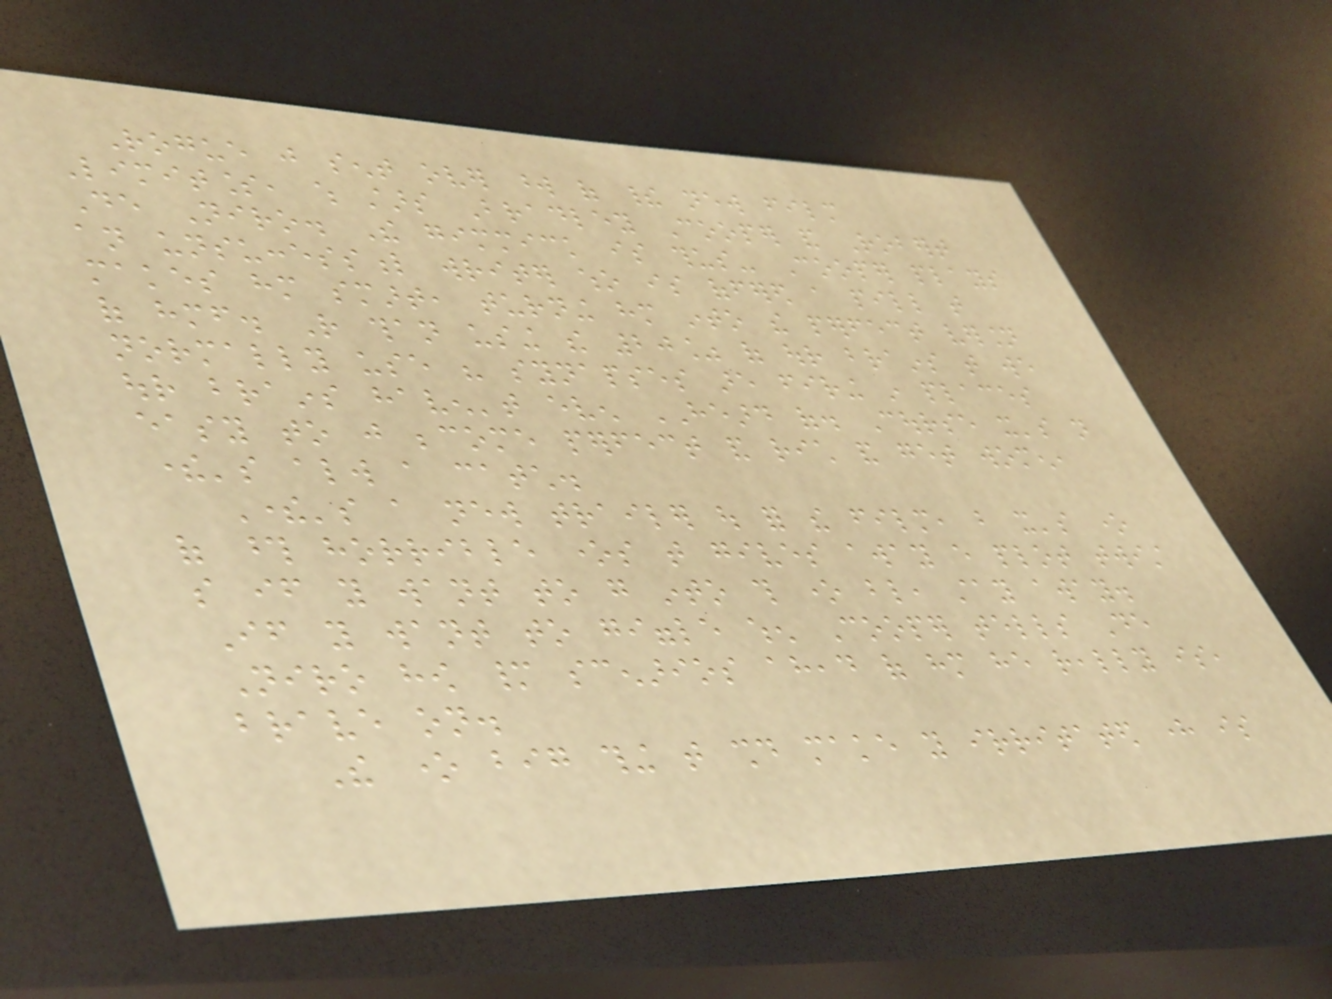Rogue just sent over word of their new film
Limitless, which stars Bradley Cooper and Robert
De Niro. The gimmick is thus- Cooper plays
an unsuccessful writer who is offered a pill that
makes him smart, turning him into the perfect version
of himself. Rather than using the 20% of our brains that we
normally use his synapses are firing in places
our brains haven't even HEARD of. Course it's not
easy to just become perfect and rich and get women,
there's always a catch.
There's a new trailer out for the film, but it's one
of those horrible ones that gives away every plot twist
so if you want to go into this one blind, stay away.
If you want to giggle when Cooper tells De
Niro how many scenarios ahead of him he really is,
brave on.
The one big thing that should make you irritated here is
